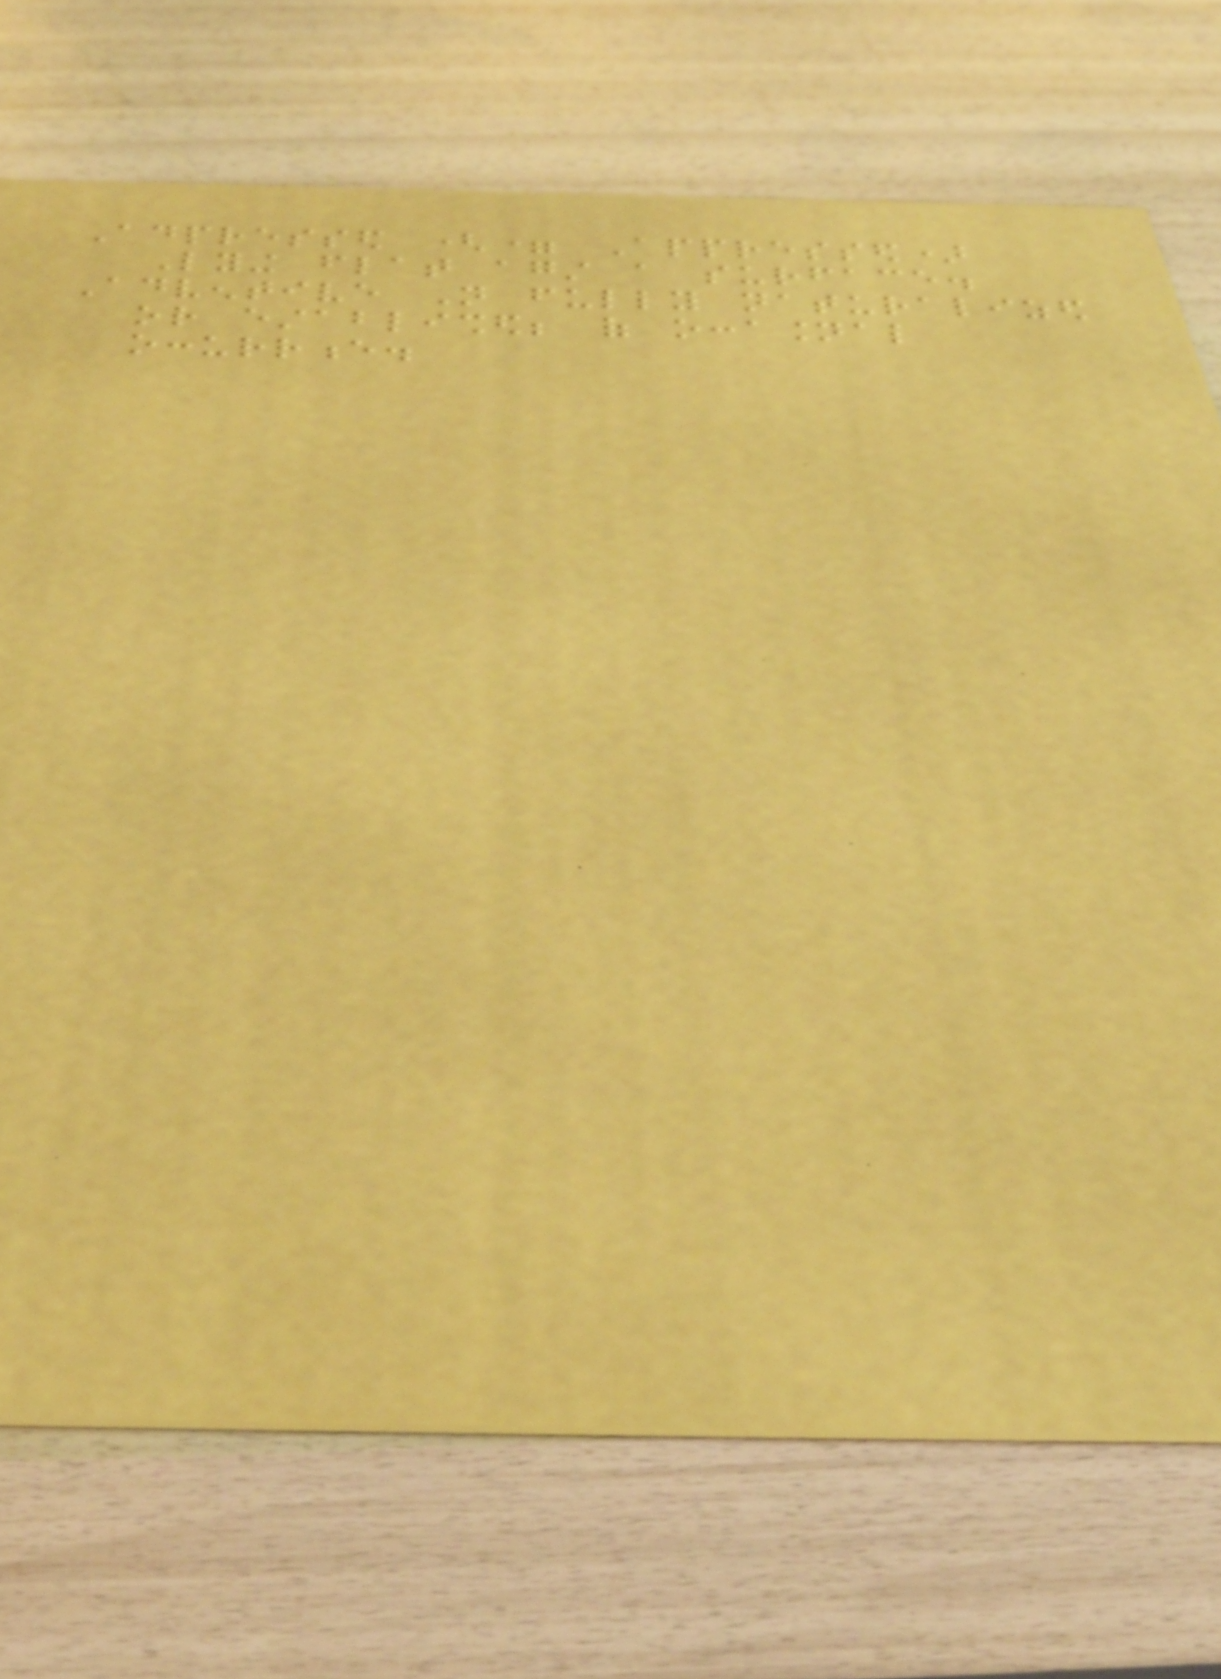Adpressed (= Appressed)
Lying flat against a surface.
Adventive Not fully naturalized
or established; of occasional
occurrence.
